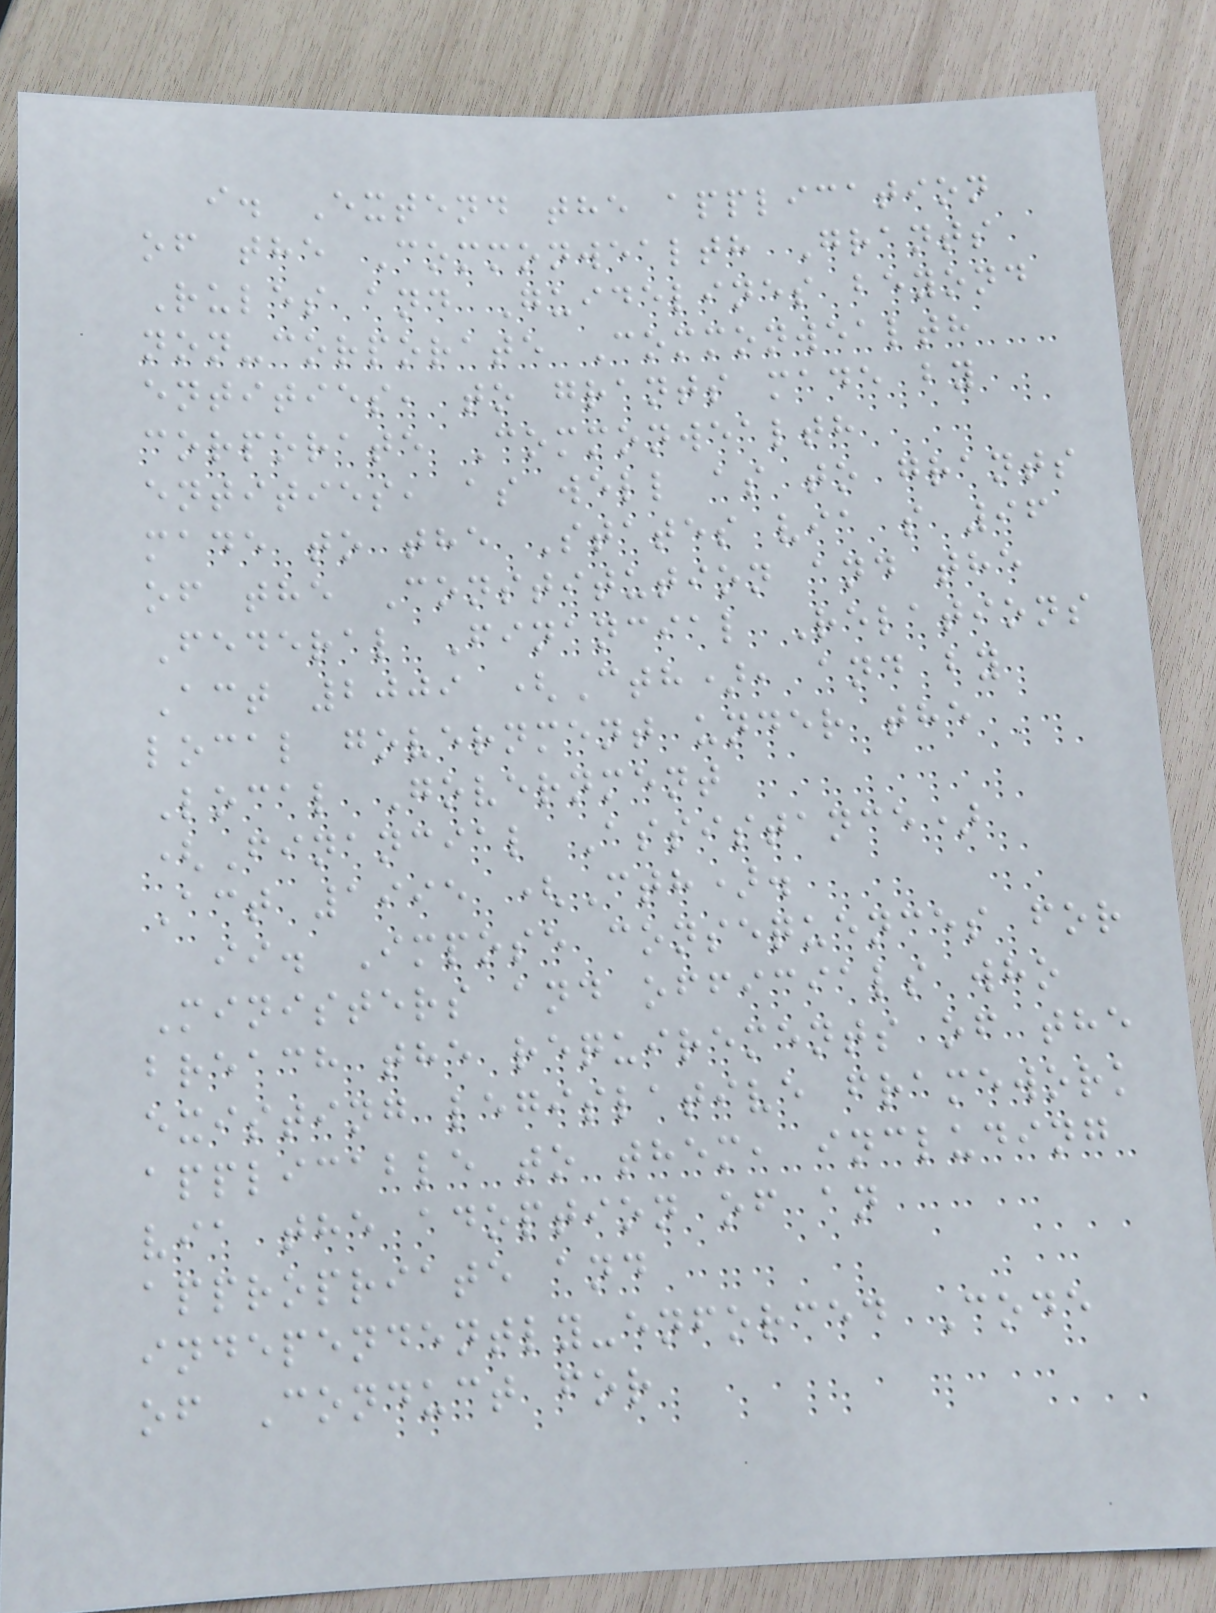i. Extend the application
of the Commonwealth Grants
Rules and Guidelines beyond
non-corporate Commonwealth
entities, to grants made by
corporate Commonwealth
entities, as well as to grants
made to the States via s 96
of the Constitution and the
Federal Financial Relations
Act 2009 (Cth), and by
local government under the
Local Government
(Financial Assistance)
Act 1995 (Cth).
ii. Impose consequences for
Ministers and officials who
breach the requirements of the
existing legislative framework
applicable to them, including
via the adoption of an
appropriate and
independently-enforced Code
of Conduct for
